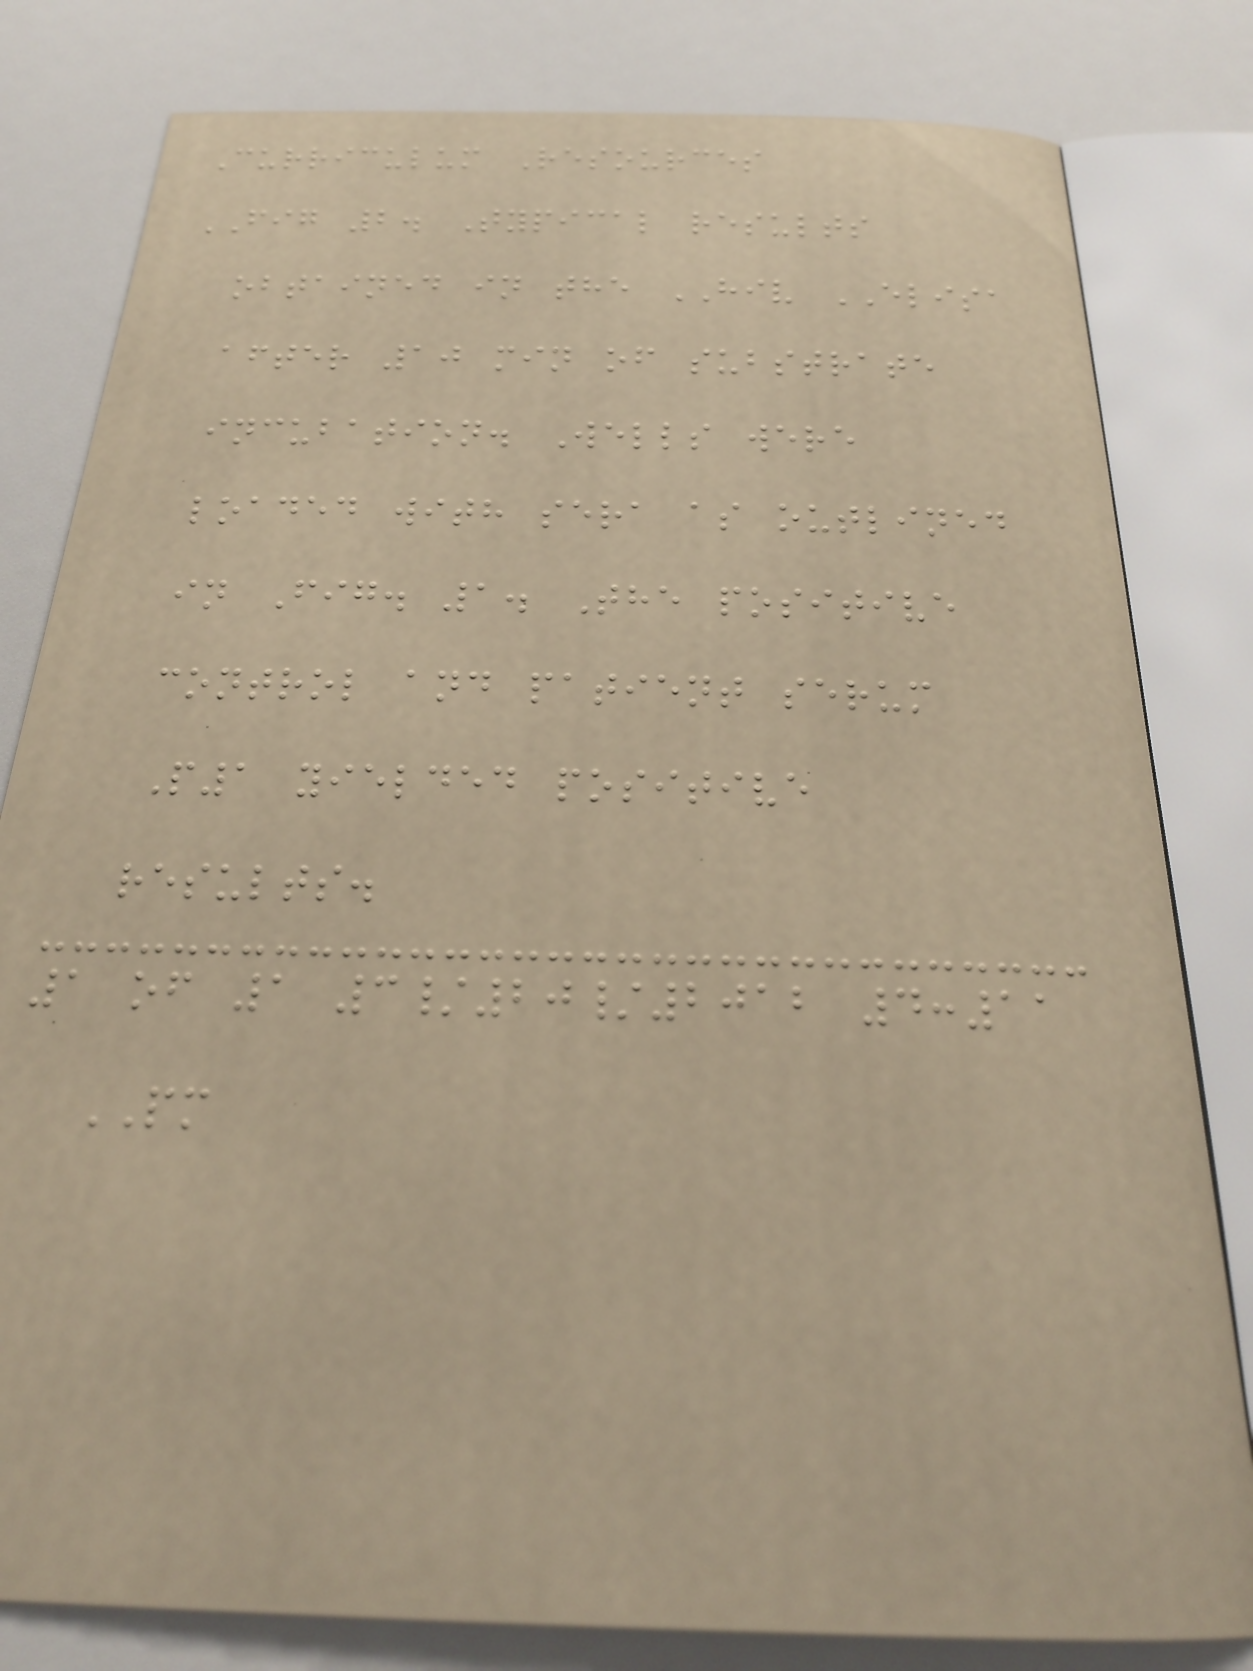Curriculum Resources
FIG 2. Typical results
obtained in the HIV ELISA
after 10 min of substrate
incubation. Wells were
loaded with sera as outlined
in Fig. 1. The positive
control and patient serum
P1 yielded positive
results.
1 of 1 3/20/2012 4:11
PM
